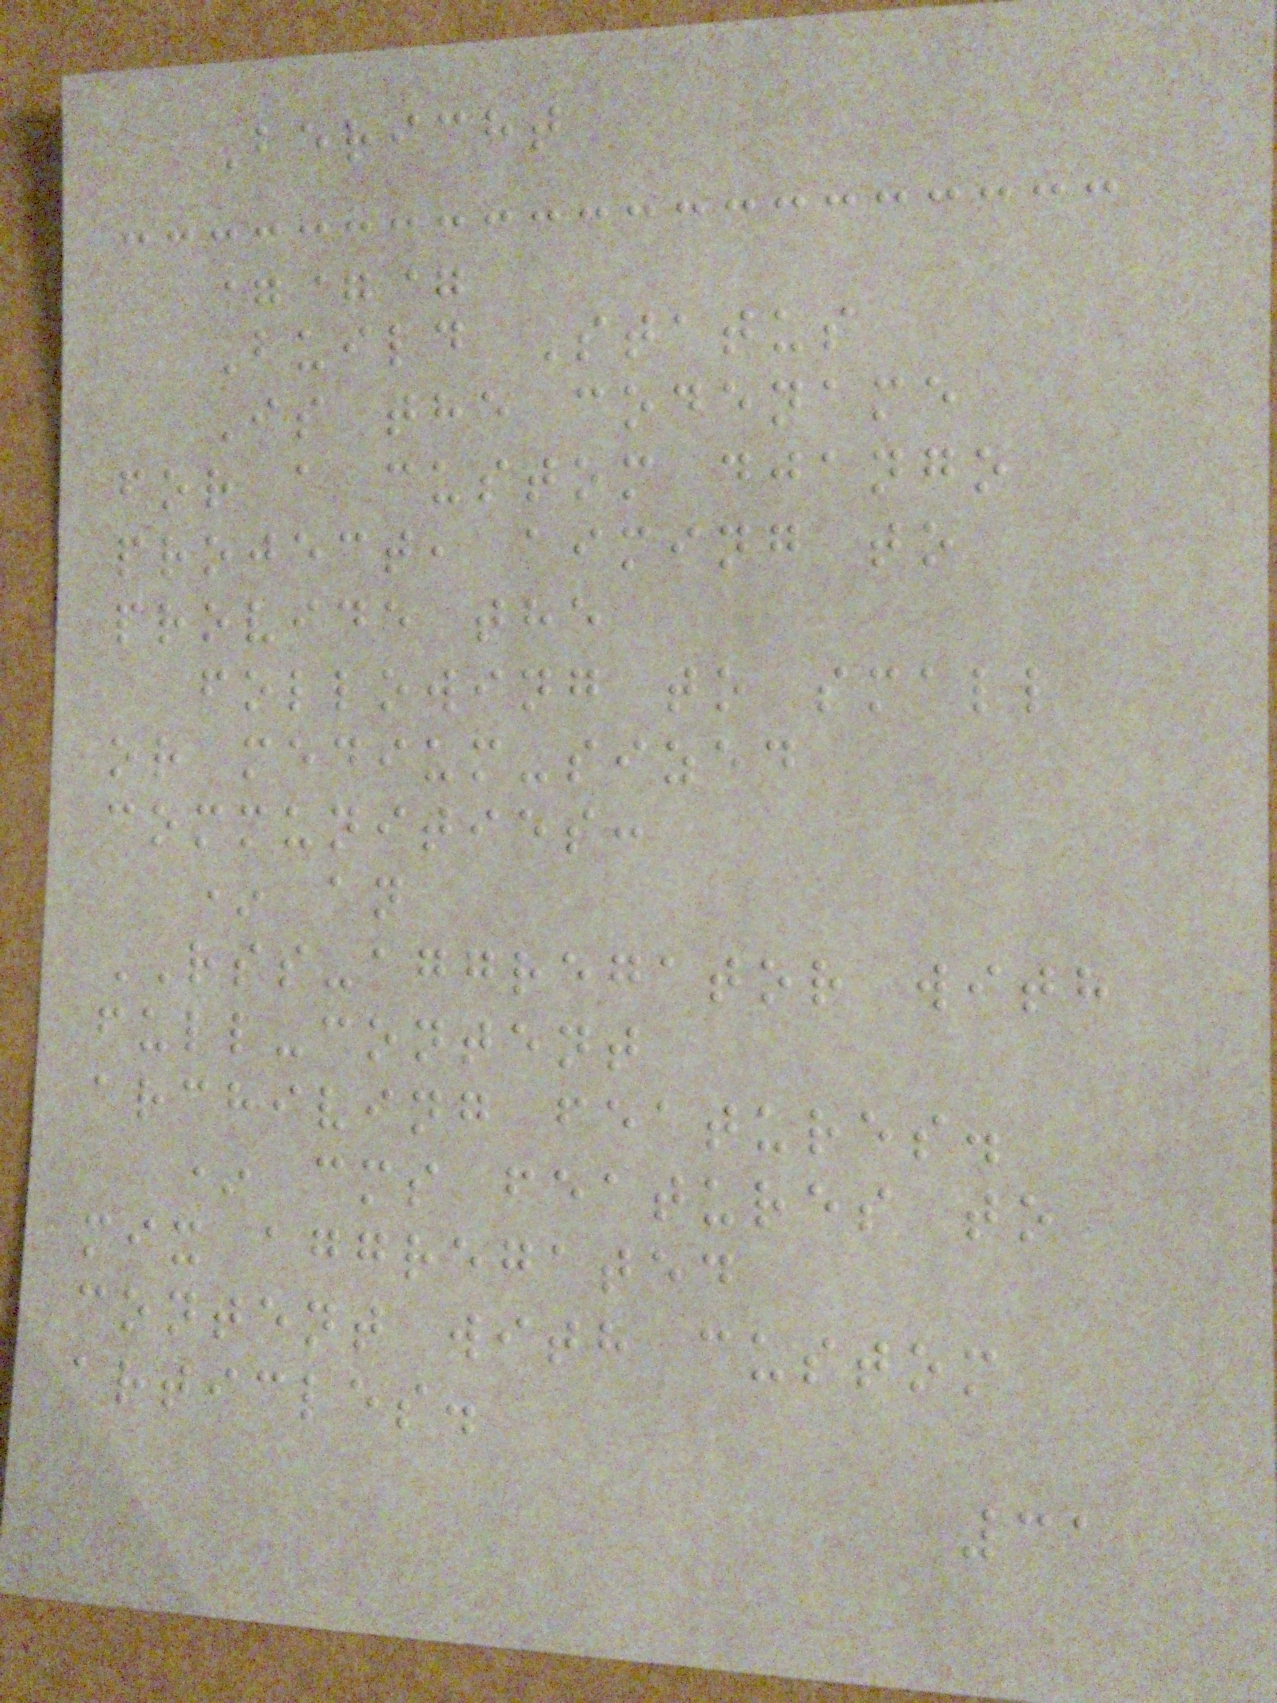Bericht
===
Build Status
Is the codename
for a custom django
project, aiming to
provide the
following to small
or medium-sized
communities:
* an
RSS-aggregator with
full-content
archiving features.
* cms features to
mix aggregated
content with custom
articles.
31
